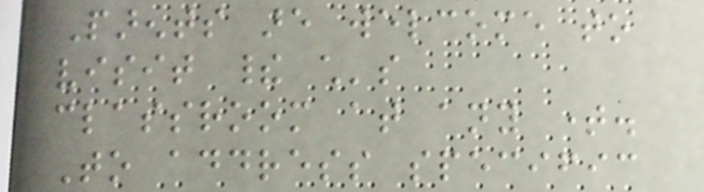Parents are welcome to
visit their child's
classroom at any time.
To address specific
